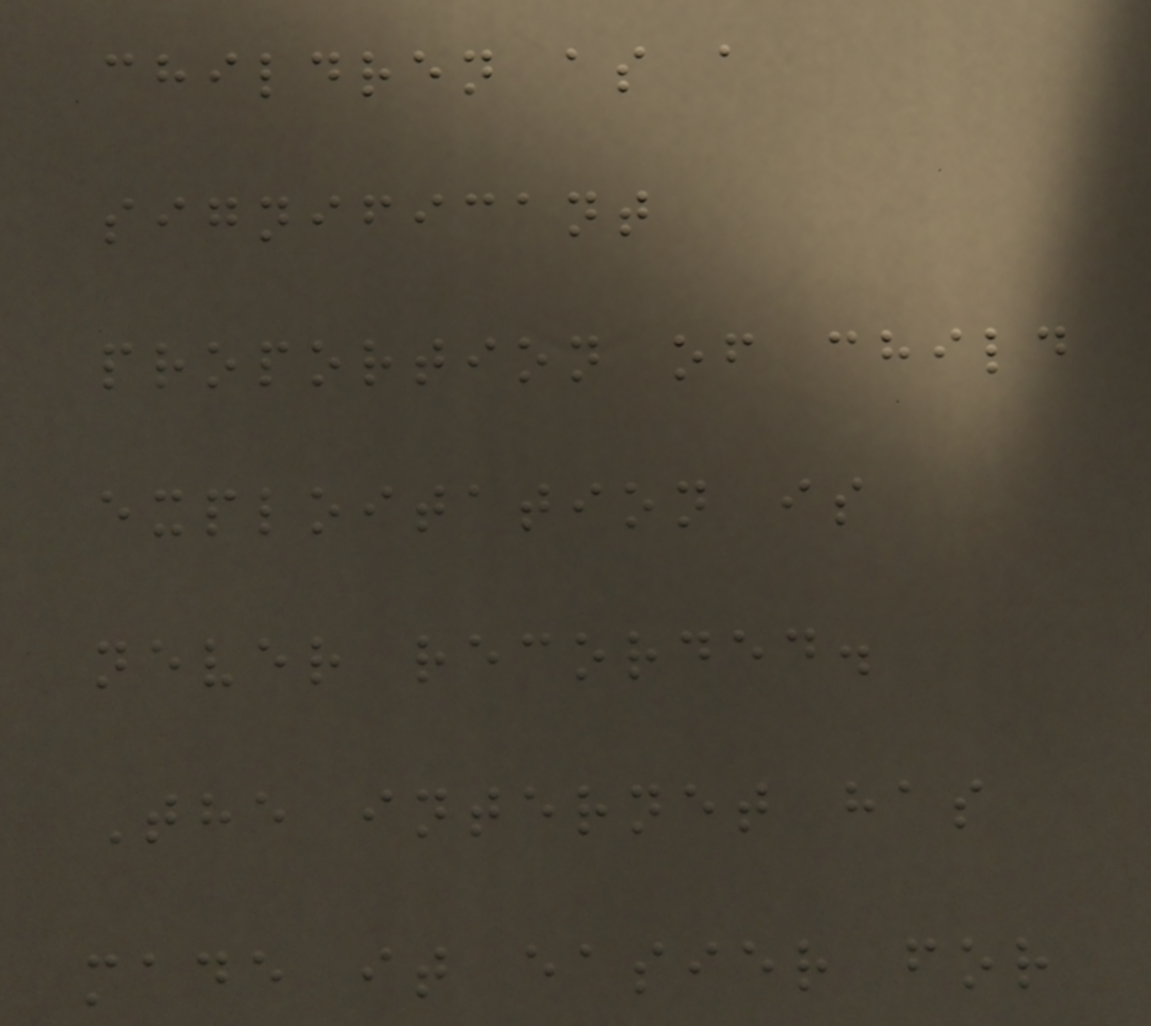children as a
significant
proportion of child
exploitation is
never recorded.
The internet has
made it easier for
